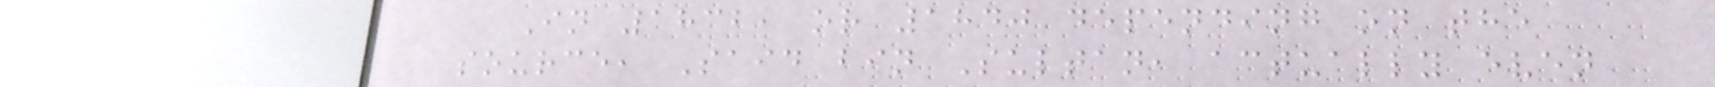In 1832, or 1840 depending on the
source, Said bin Sultan, actually even
